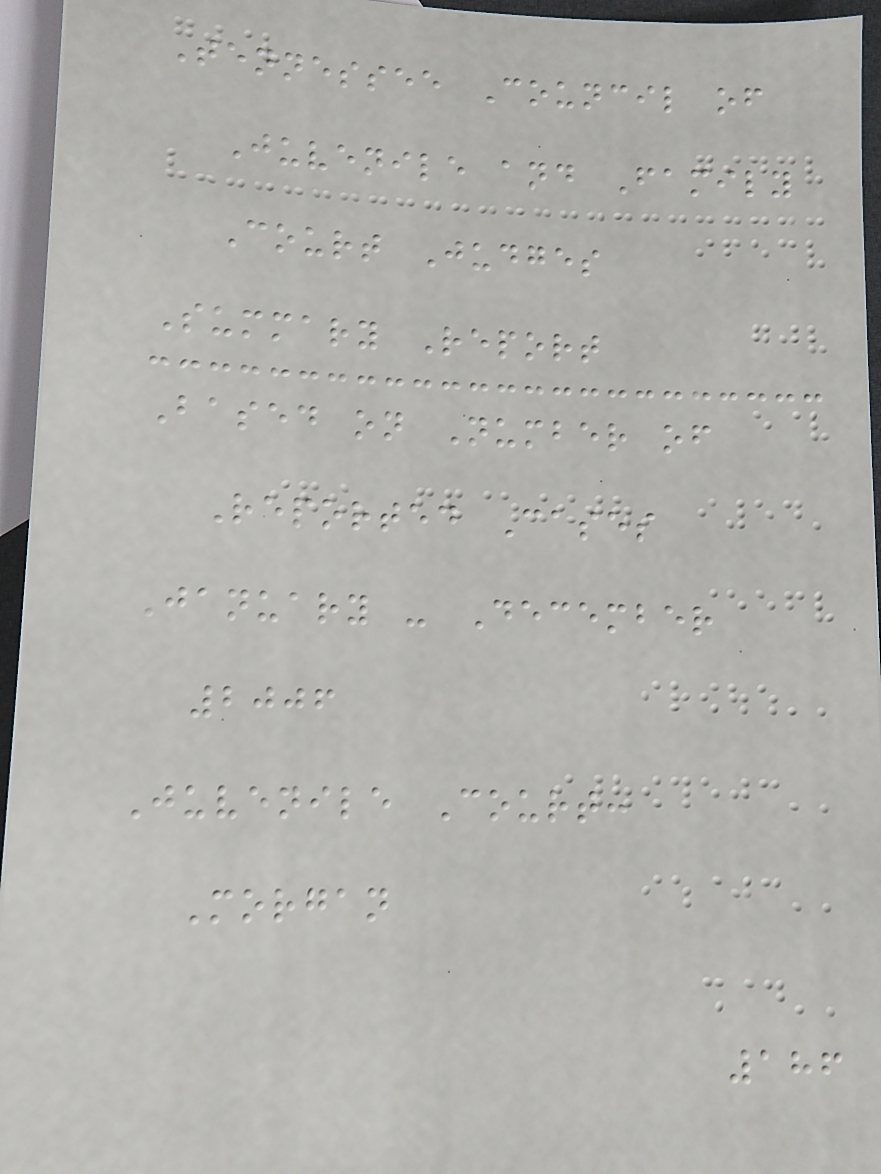Tennessee Council of
Juvenile and Family
Court Judges
Summary Report
Based on Number of
Reported Cases
January - December
2006
Juvenile Court:
Morgan
186
